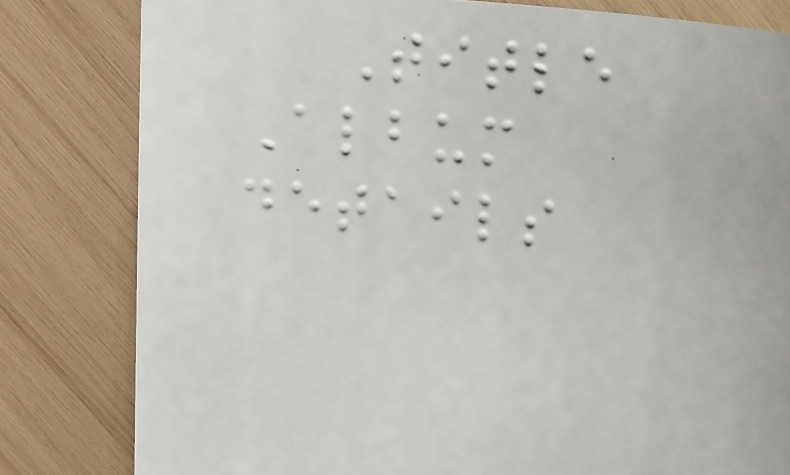Title
Album
details
